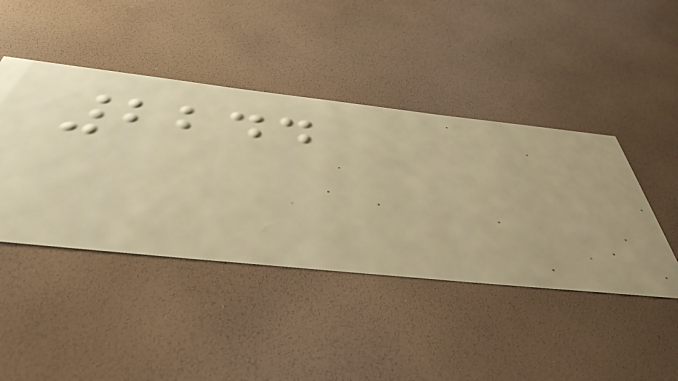2244
